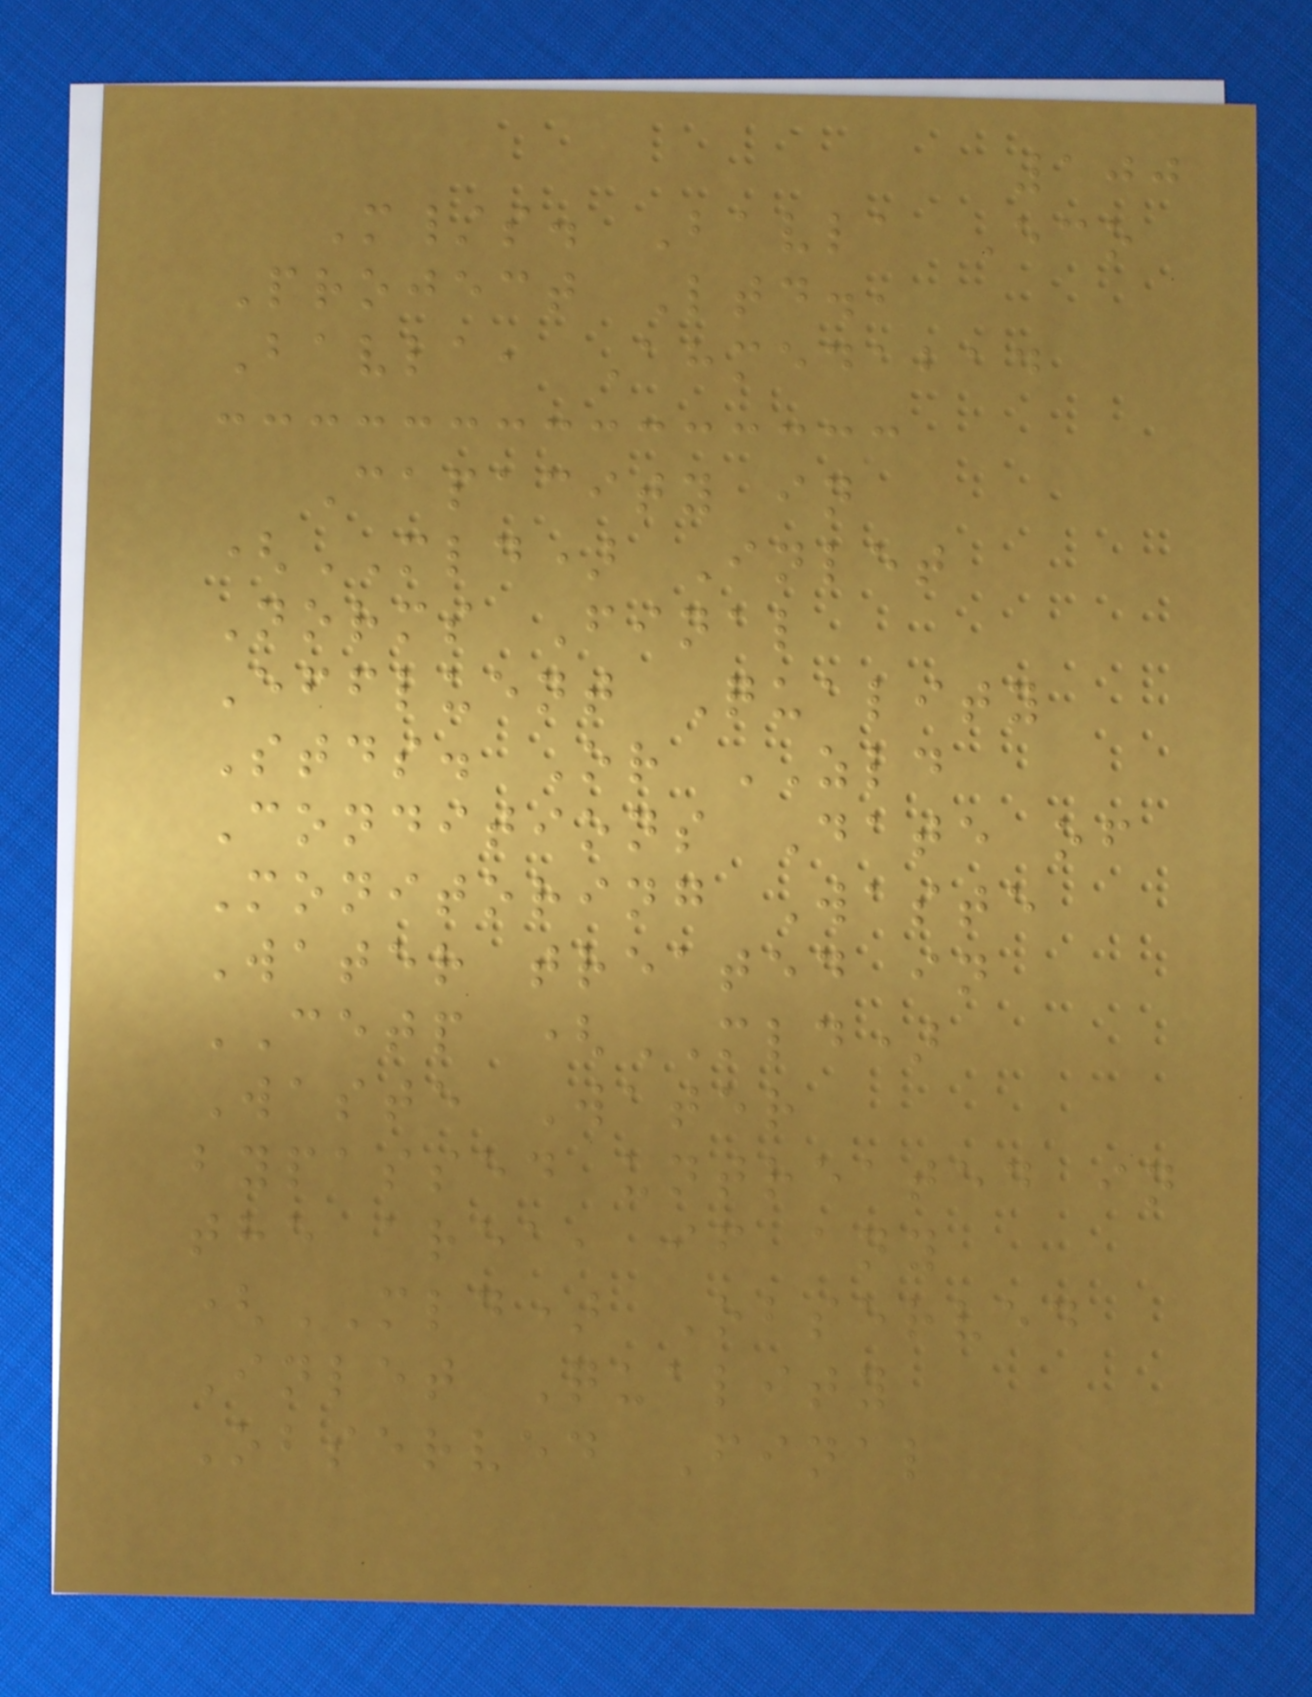100
M/s. Bavla Eco
Project Ltd.,
Bavla, Ahmedabad
Capacity in
(MLD) Inlet
Norms Final
Effluent Quality
Stds. Or ZLD
Conditions Date of
Monitoring Waste
Water treated in
CETP (MLD)
Waste Water
bypassed untreated in
the area, if any
(MLD) Observed
Inlet Quality
Observed Final
